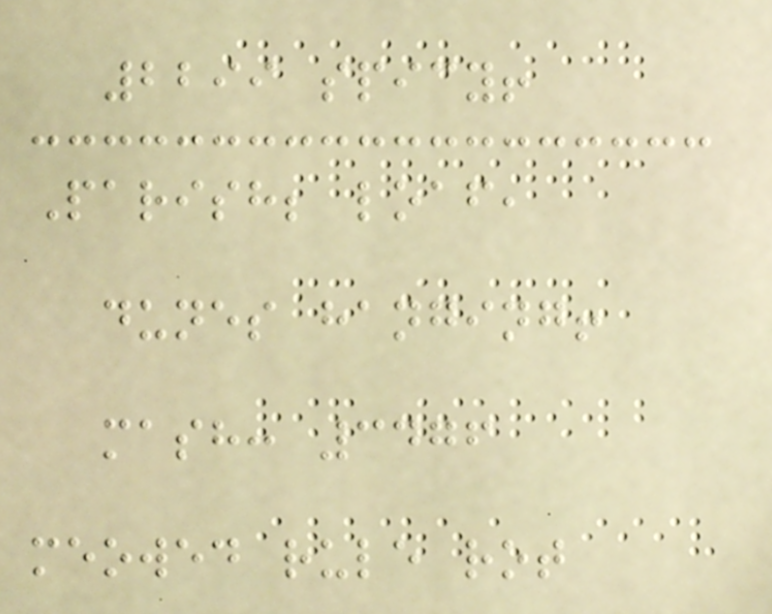2299 spicy!
Parish; loaf,
dunes hanging!
mash: 3476
meowed rule rot
